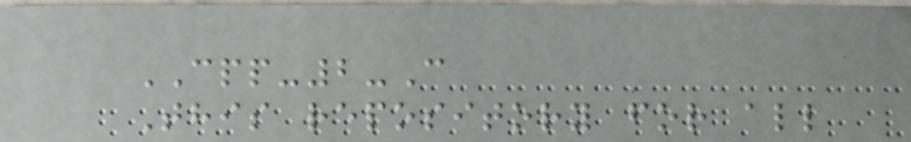CPP-2-C
This repository for all
